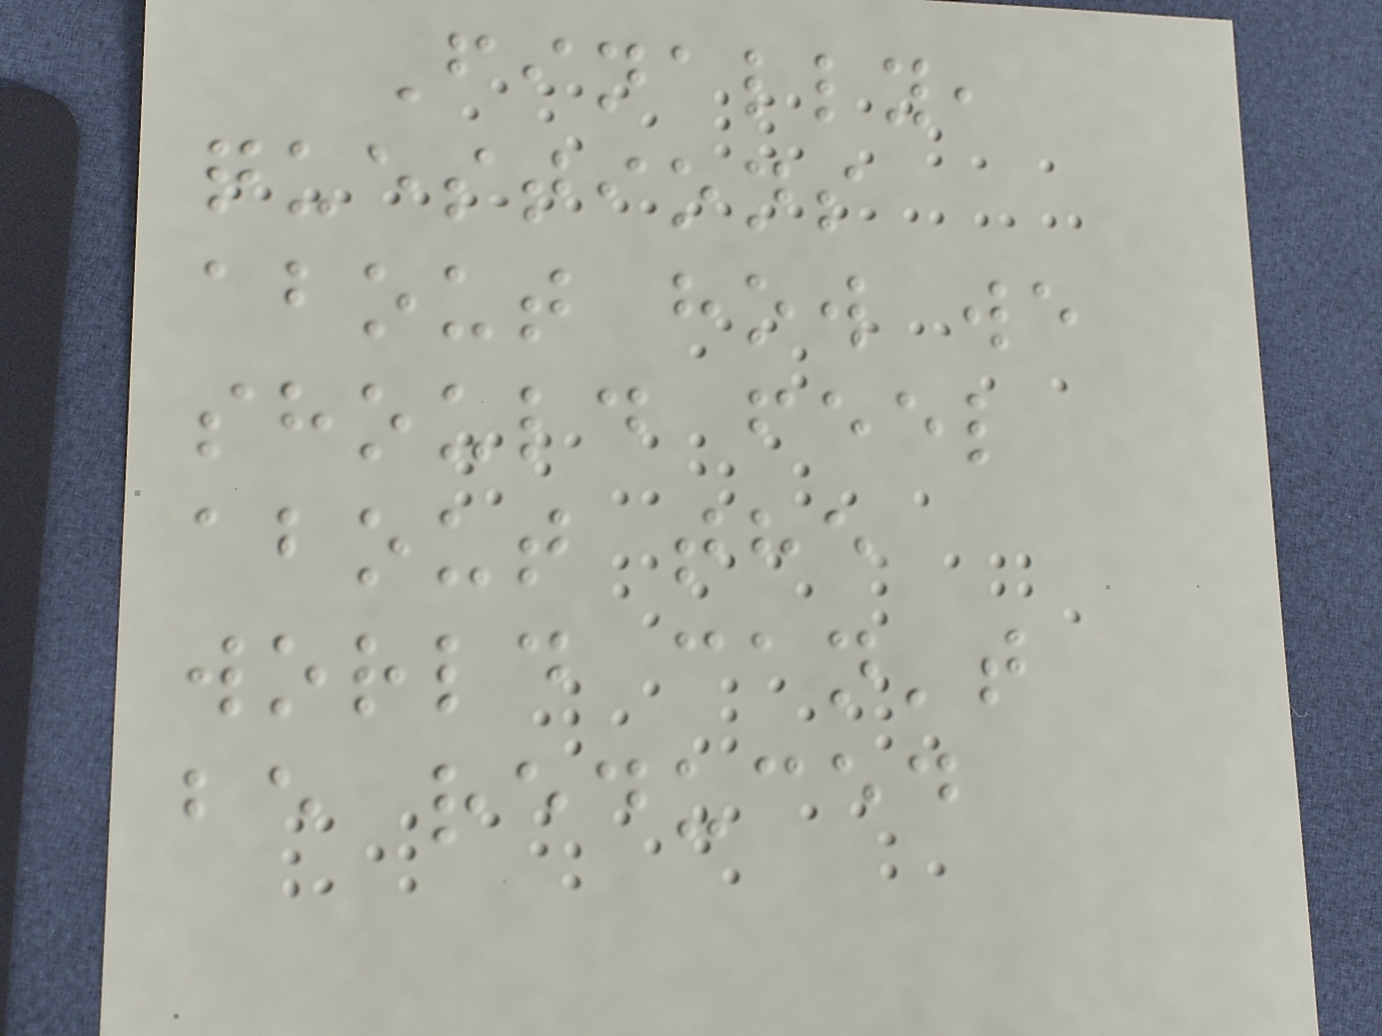Finally,
questions
about how we
should feel
about the
world can't
be reduced
